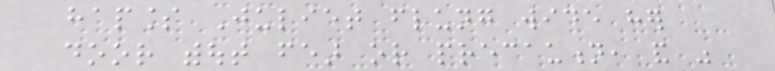hapless Juliet flung wide her
door without fear or precaution, and was
